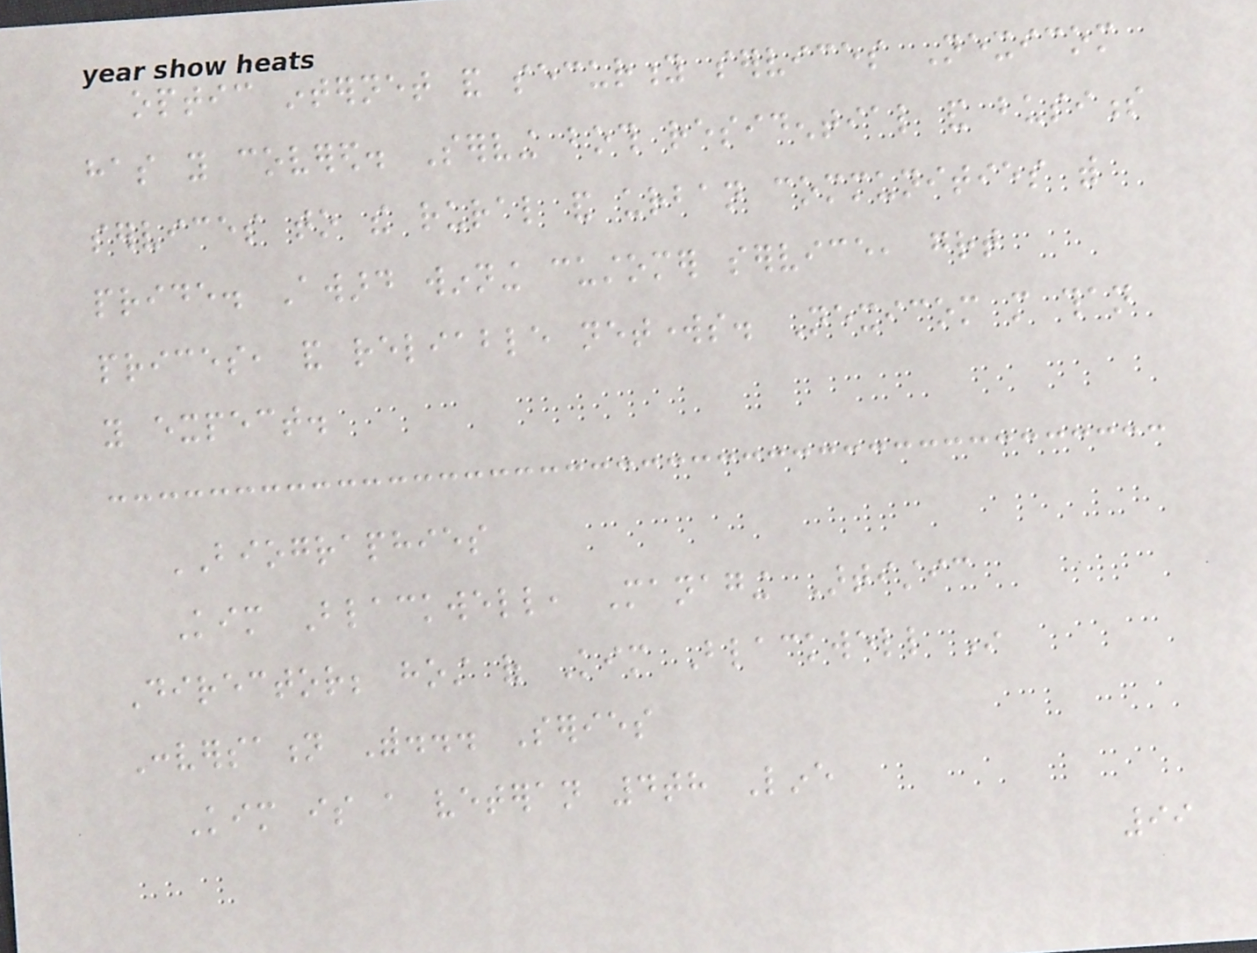optic internet and security services Nexicom
has you covered. Serving both residential and business
services to the rural and urban communities with
pride. Award winning customer service, great
prices, and reliable networks. Nexicom more than
you expect.
BIOGRAPHIES
Kim Blackwell, Managing Artistic
Director; host of Kim Blackwell In
Conversation With... Series
Kim is a veteran 4th Line
99
